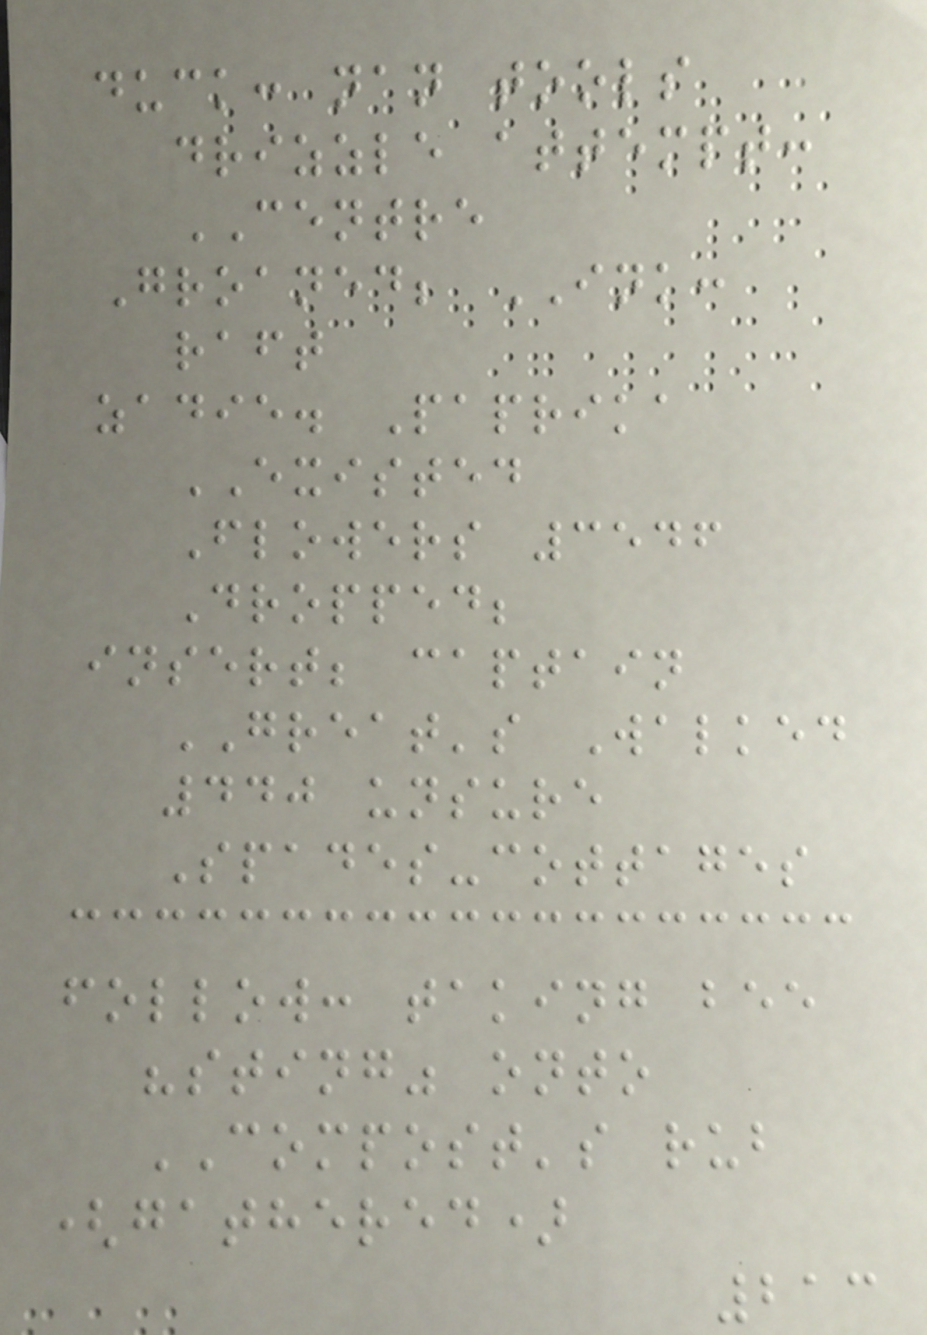duck: nan tools
drizzle attempt:
CENTRE
Groaned; INK:
raft
zadie. Paprika
EXISTED
Flowers 3546
Dropped;
insert; captain
GREAT's Walked
440 unsure
Spades-cottages
follow: taking bee
"sting" onto
COMPOST's rub
(gathered)
213
